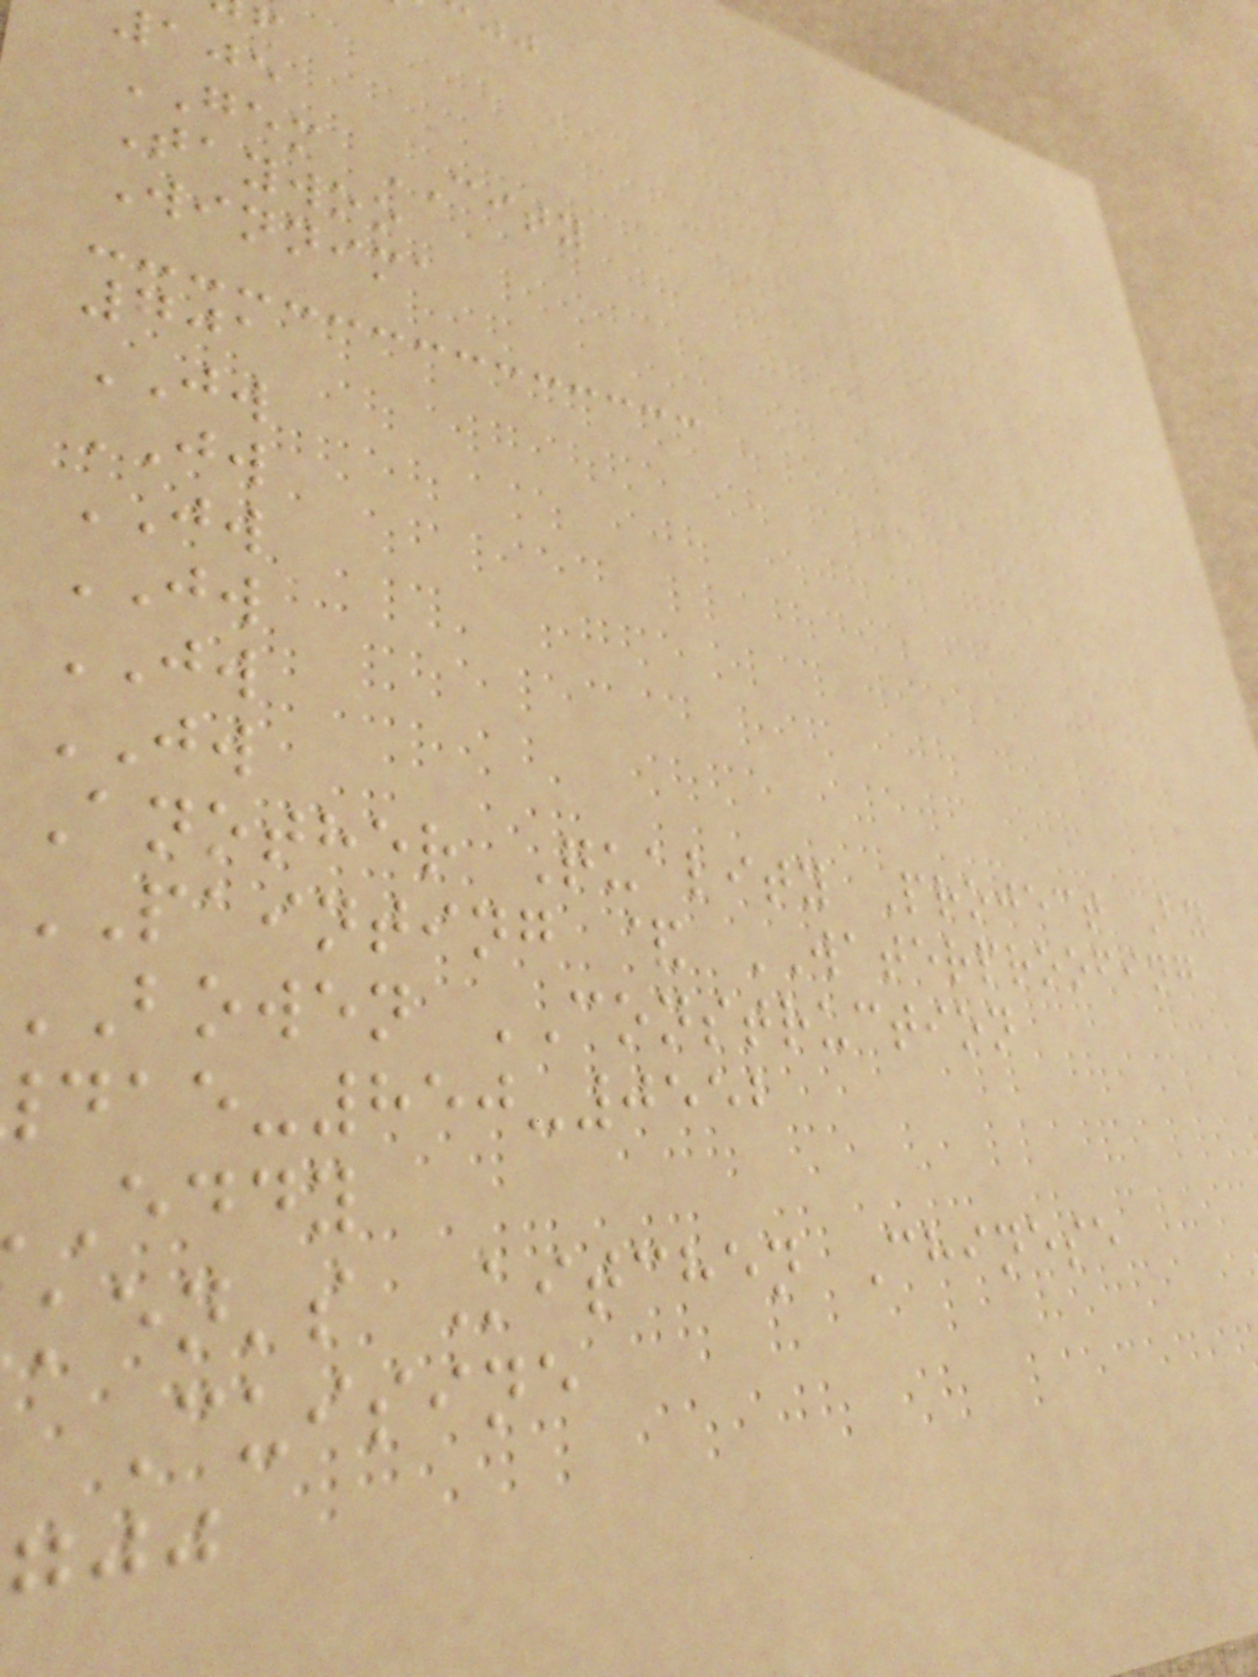GEM CITY
Taywoo
Winnima
701
JW
JW
JW
JW
JW
JW
Another Quality Project By
PAINTING & WATERPROOFING
bowen CONSTRUCTION
-850-0552
eddy
ken's Kitchen Chinese
Cuisine
